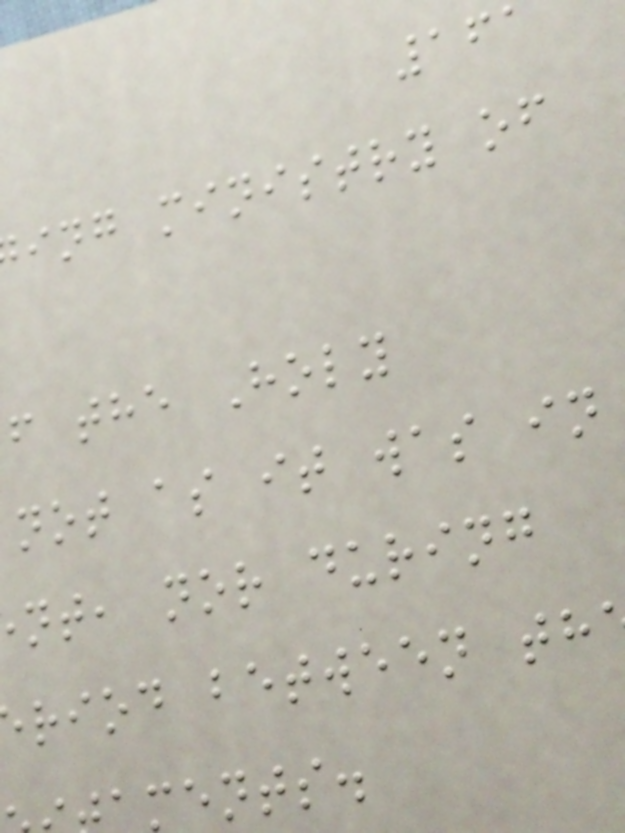ing ministry of
f the Holy
not as it was in
nt, nor during
riod between th
